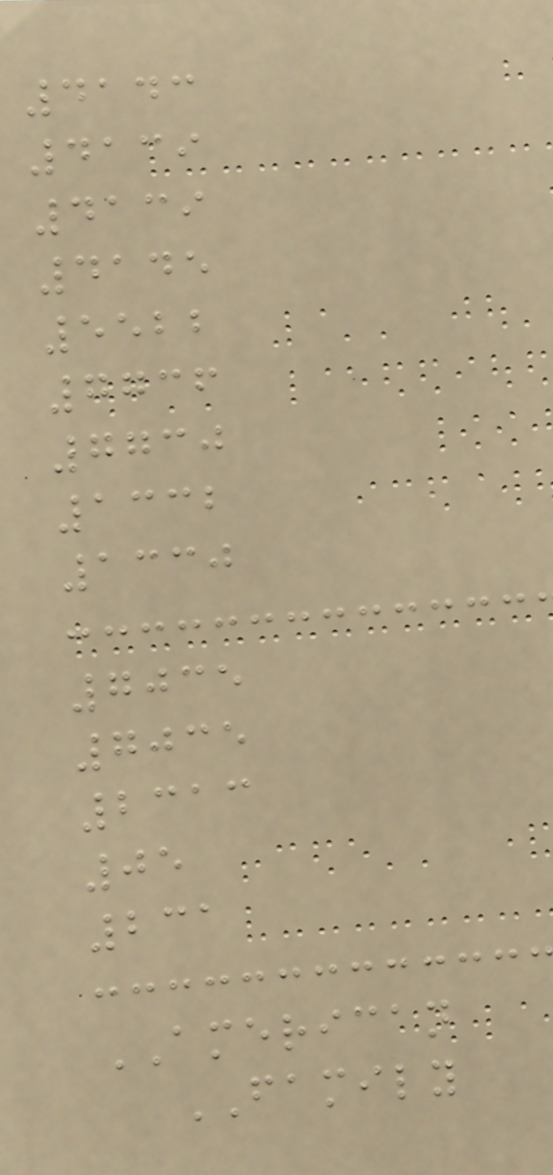4143
4139
4139
4145
5522
7736
7730
1332
1330
7035
7035
2313
05
231
AMERICAN
FAMILY
